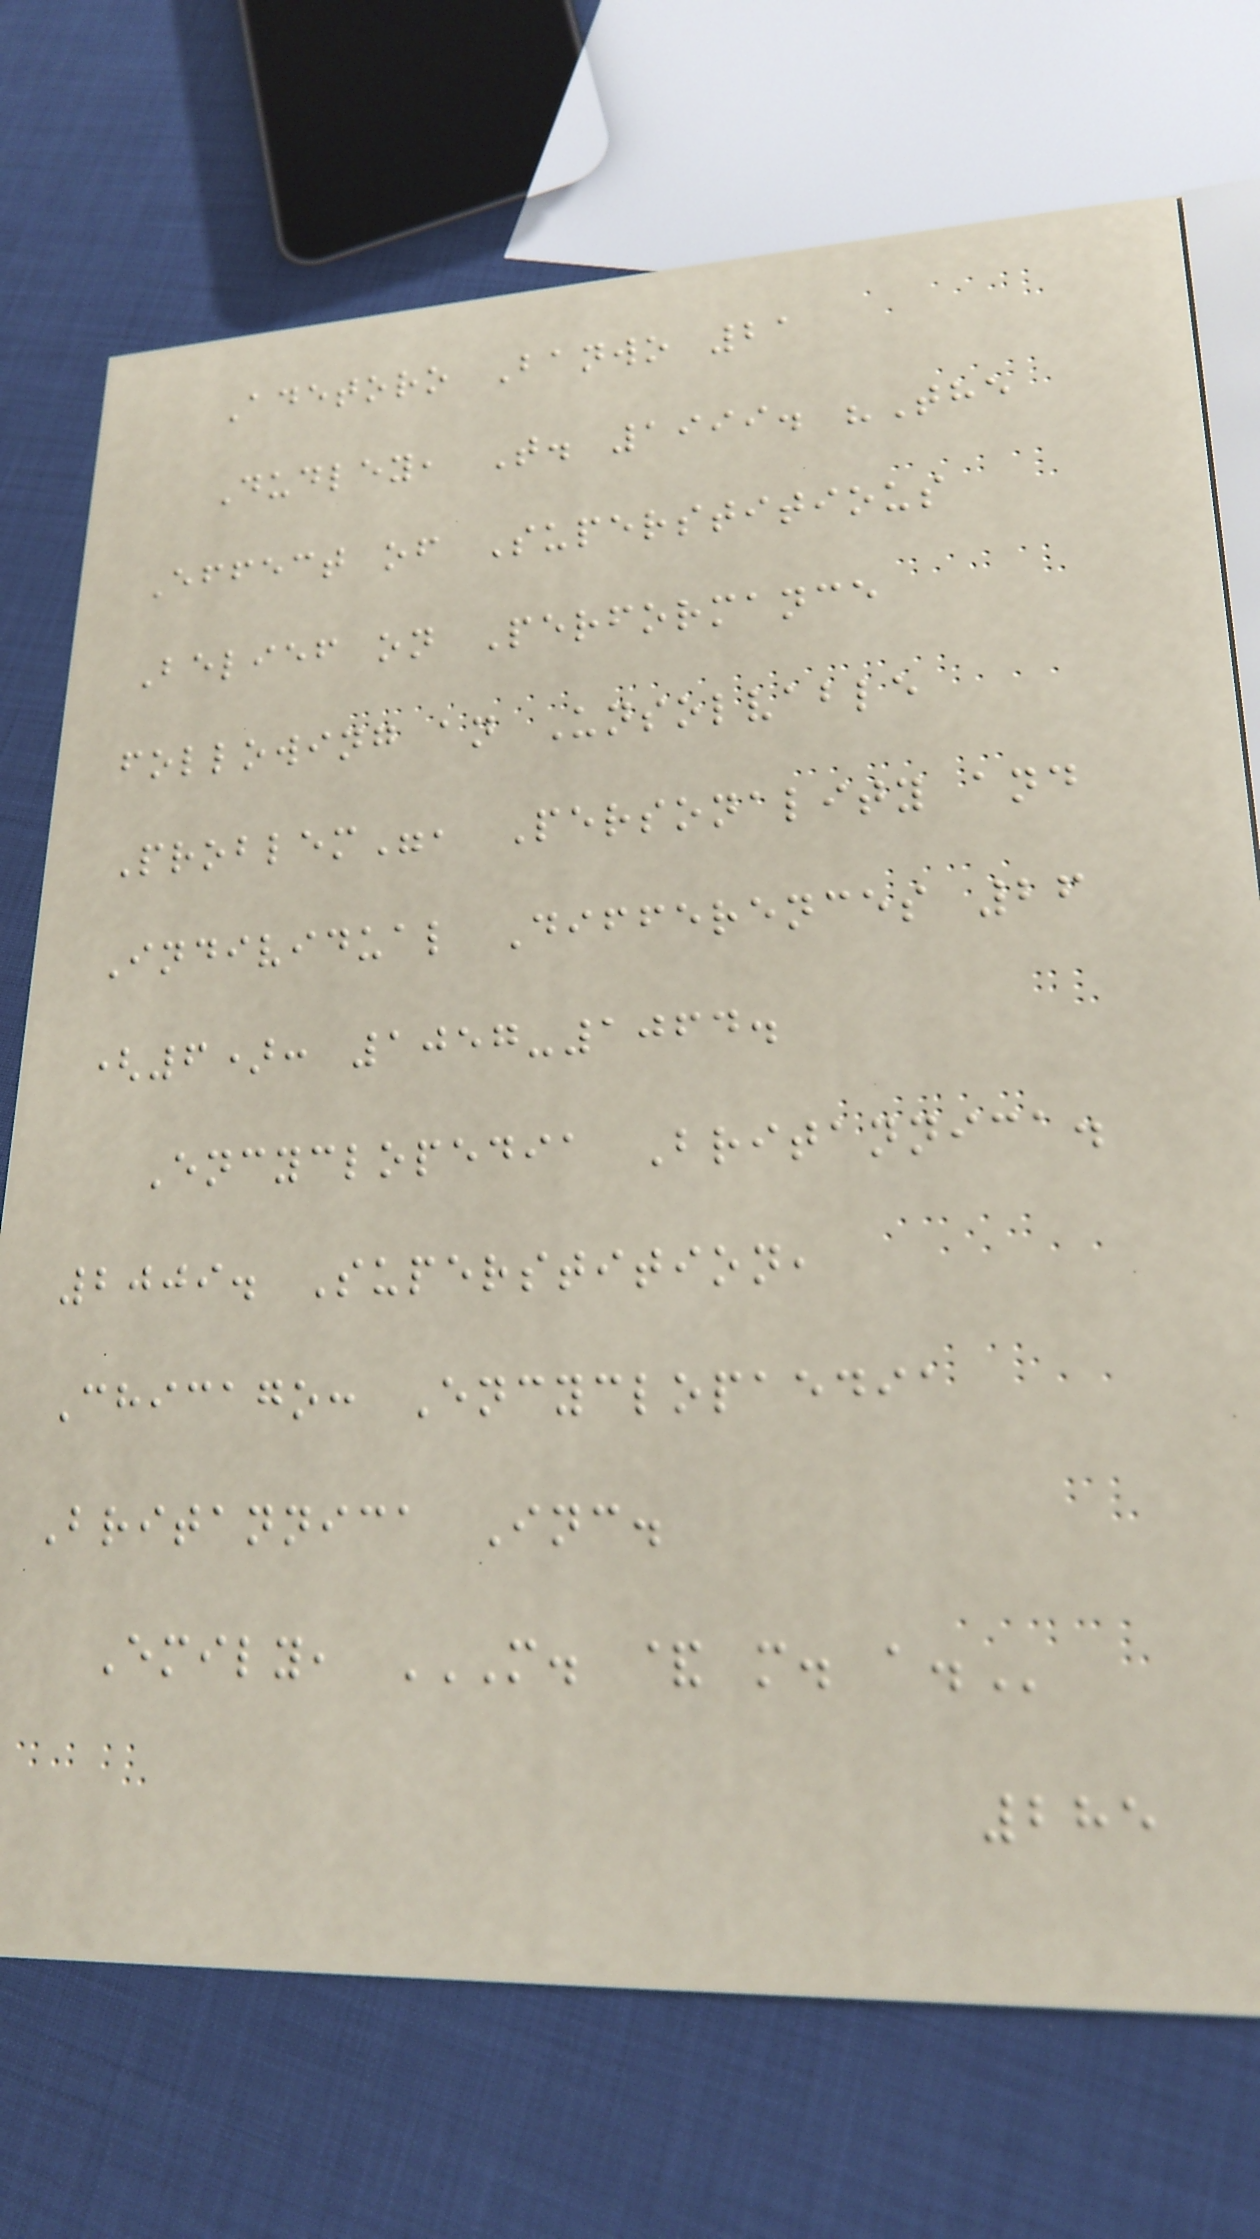Adetoro Banwo 21
Dudley, T. 1999. "The
Effect of Superstitious
Belief on Performance
following an Unsolvable
Problem", Personality and
Individual Differences 26
(6): 1057-1064.
Encyclopedia Britannica.
2009. Superstition,
Chicago: Encyclopaedia
Britannica Inc.
Emily, M. & M. A.
285
